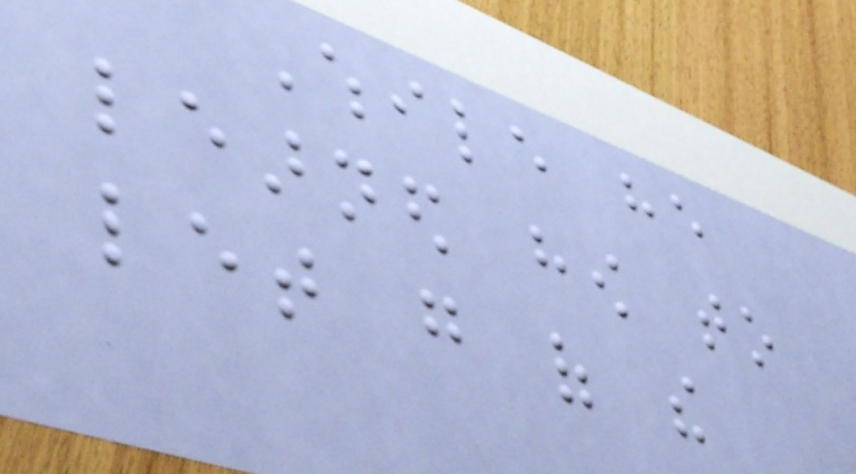While he
learned how to
let go of the
